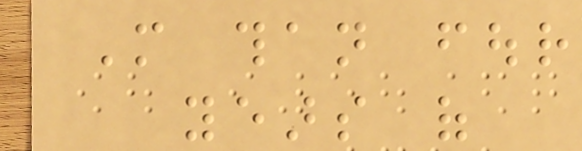More than four
years of
